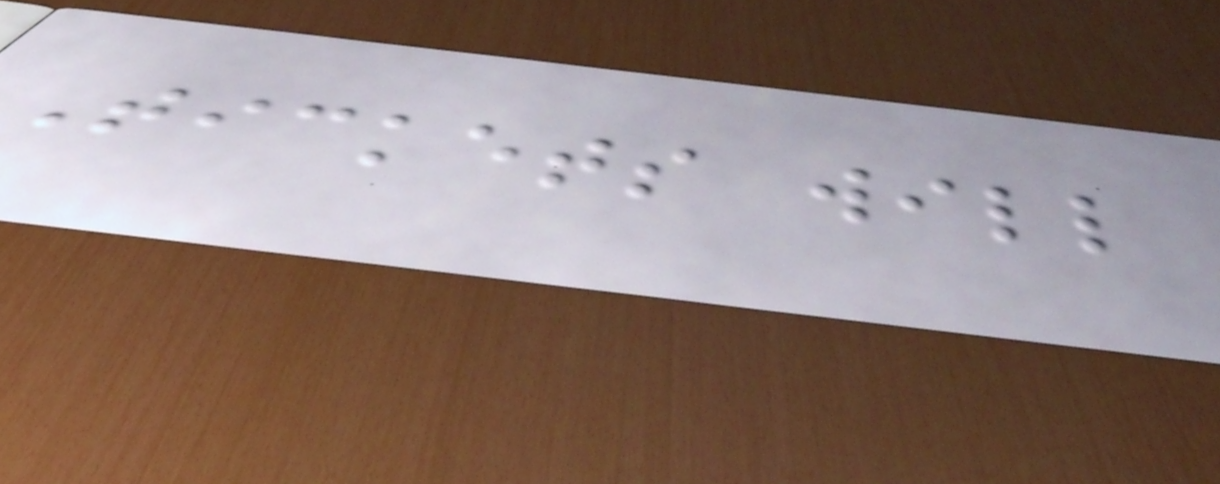Tickets will
